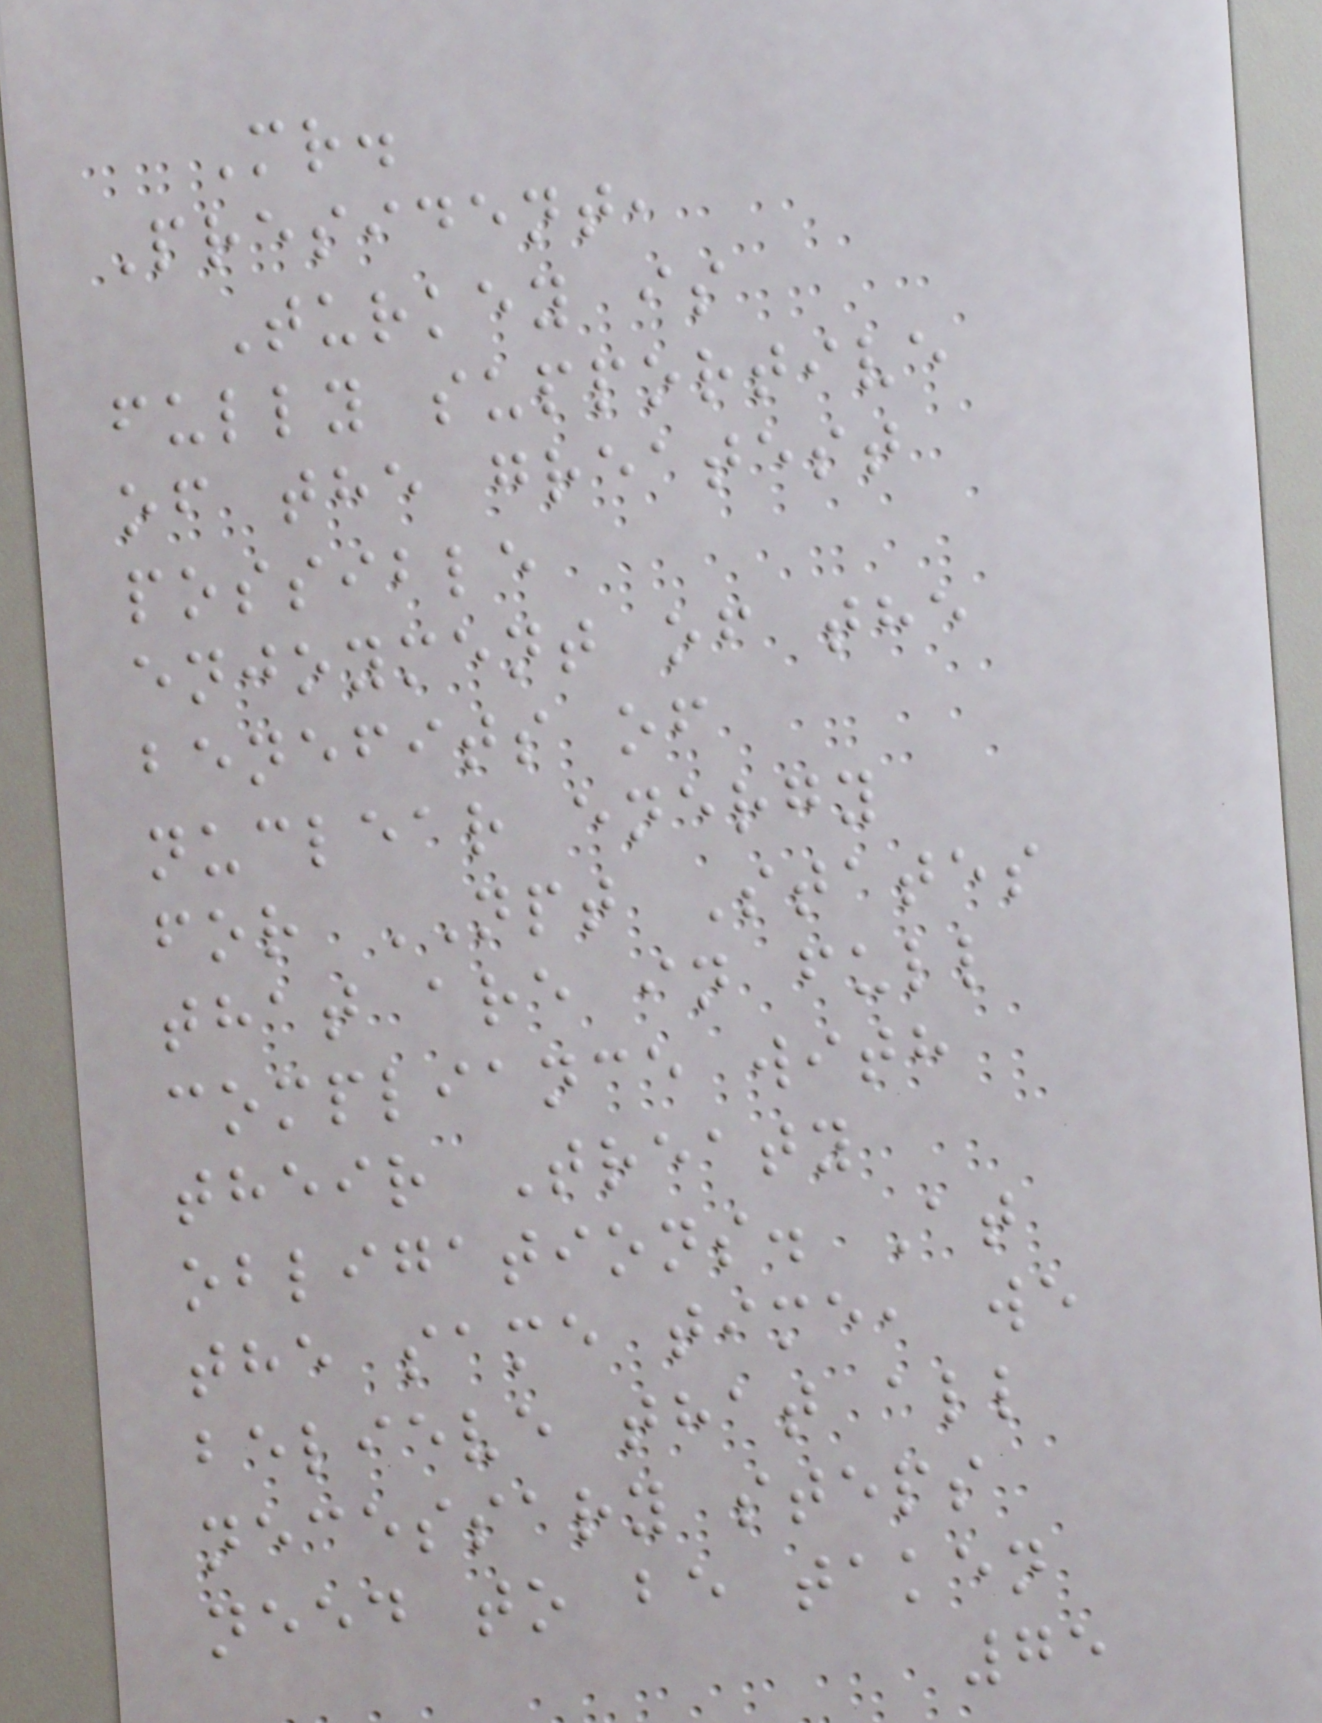Mr.
President,
Turkey is
fully supportive
of the greatest
possible
enjoyment of the
benefits of
nuclear energy
for NPT States
that are in full
compliance with
their Treaty
obligations. At
the same time, we
believe that all
necessary steps
need to be taken
75
